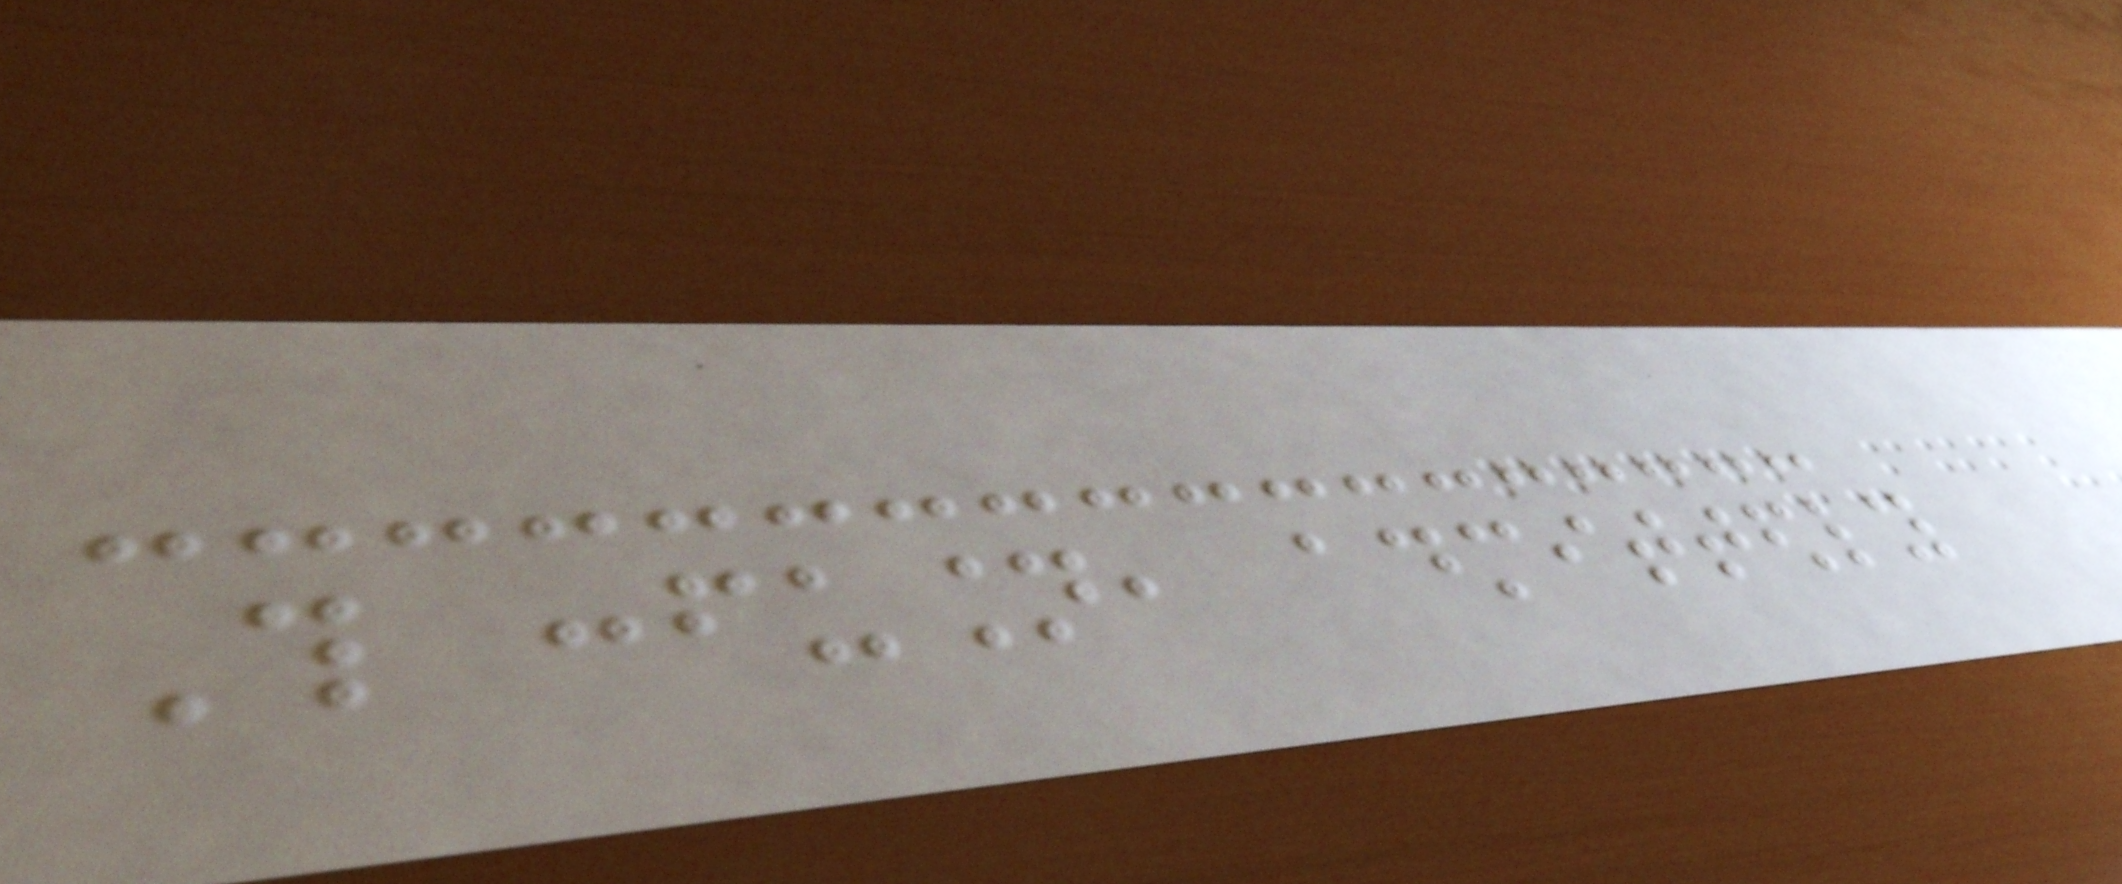This confusion, admittedly
